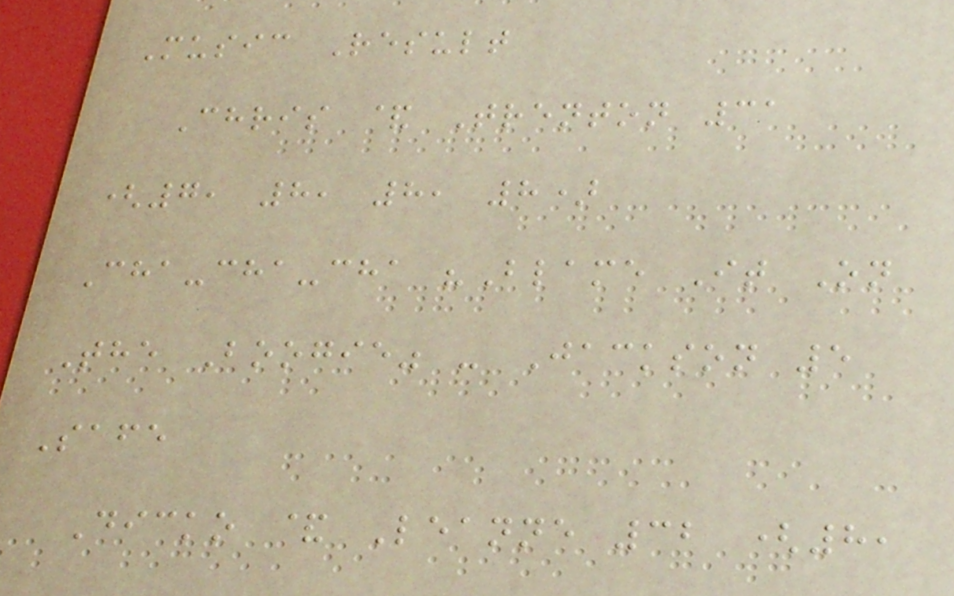Music Result
Chris & Trenton 31
(7, 8, 8, 8)
Cha-cha-cha "Blame It On
The Boogie" - Jackson 5
Safe
Dicko & Leanne 32 (8,
